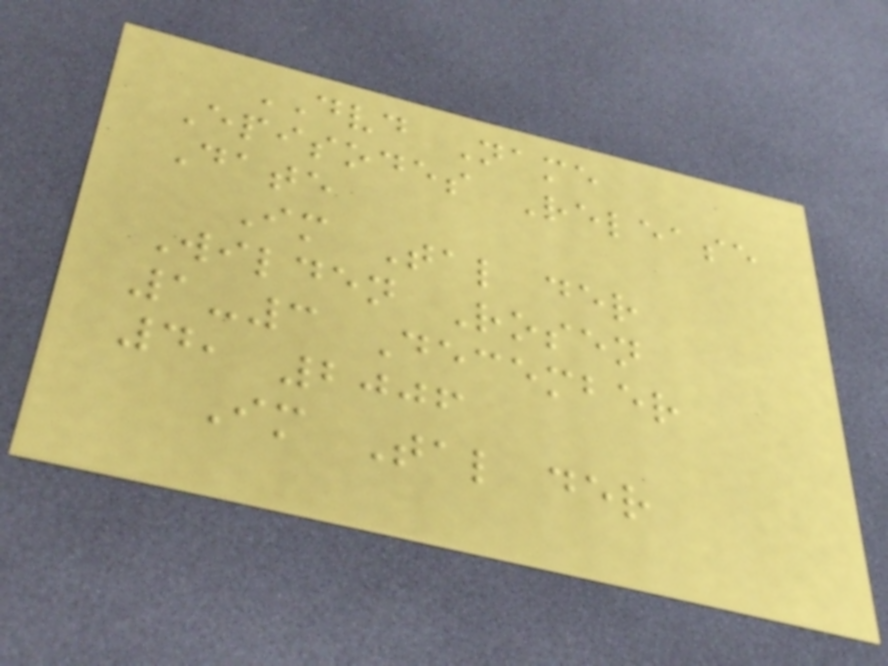DVD Name
Episodes Release
Date
Im Tal der
Wilden Rosen
1-3 December
4, 2006
Im Tal der
